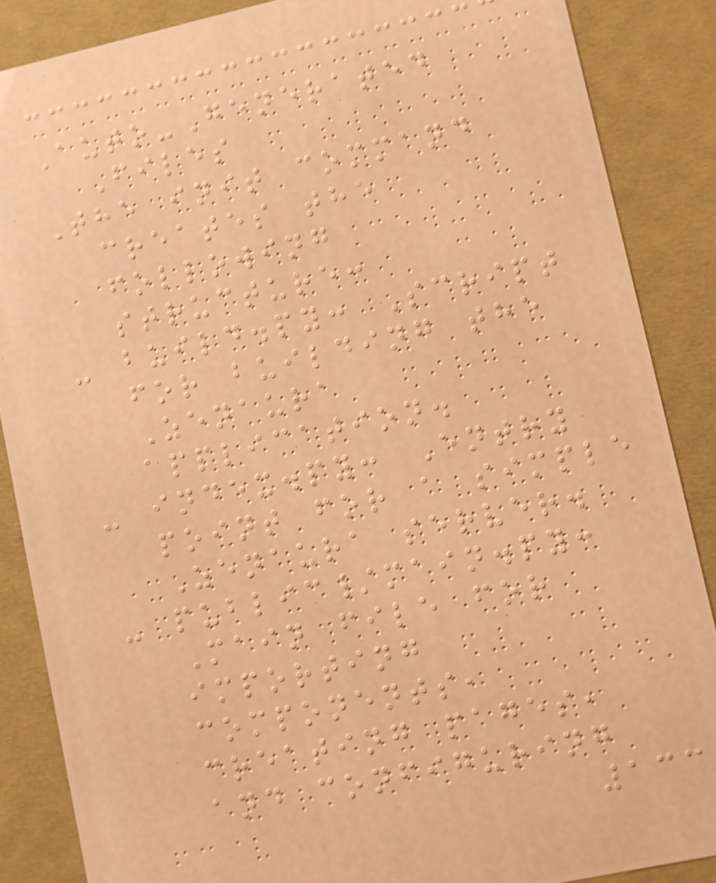Auto-Generated
Files
The init command
creates the
following
structure:
- build.py: Script
for building the
Zenaura
application.
- index.py: Entry
point for a simple
Zenaura server.
- public/main.py:
Main file for
importing
components,
creating pages,
and configuring
133
